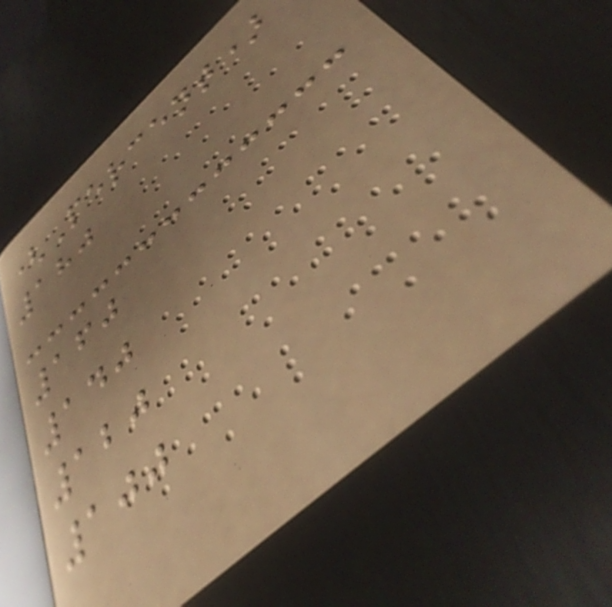(Percent)
180
160
140
120
100
